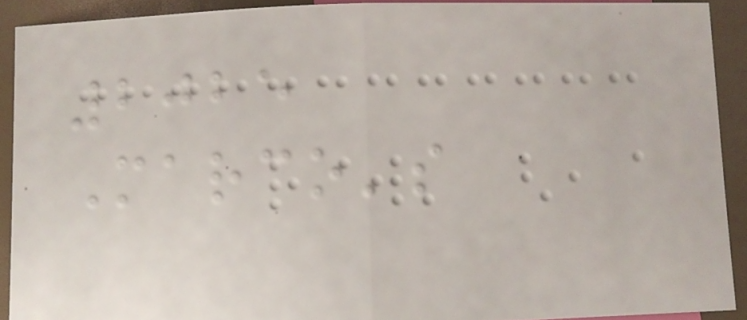2025
Marco's
